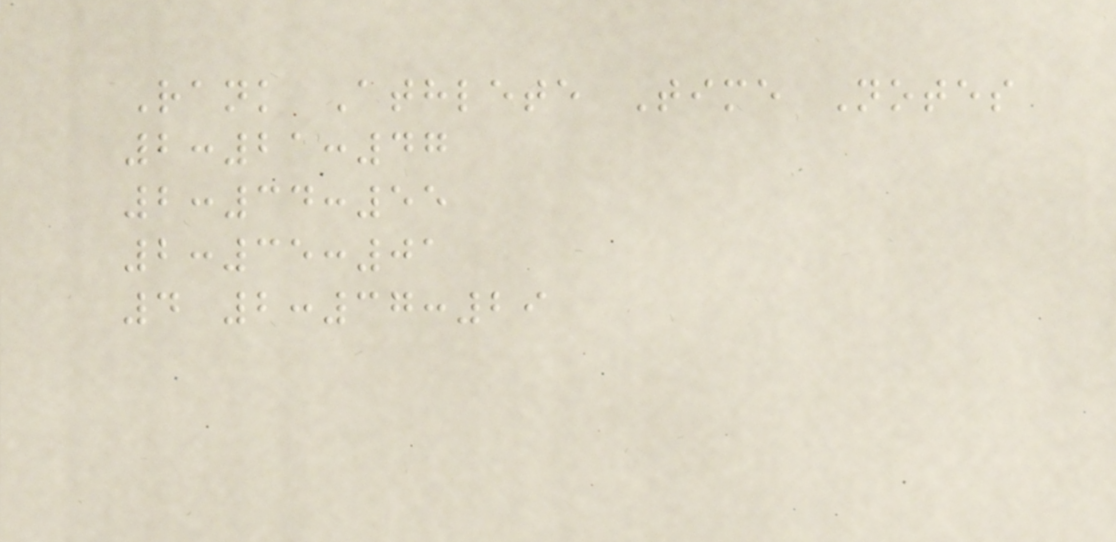Rank Athlete Time Notes
2:21:47
2:34:55
2:35:01
4 2:37:29
